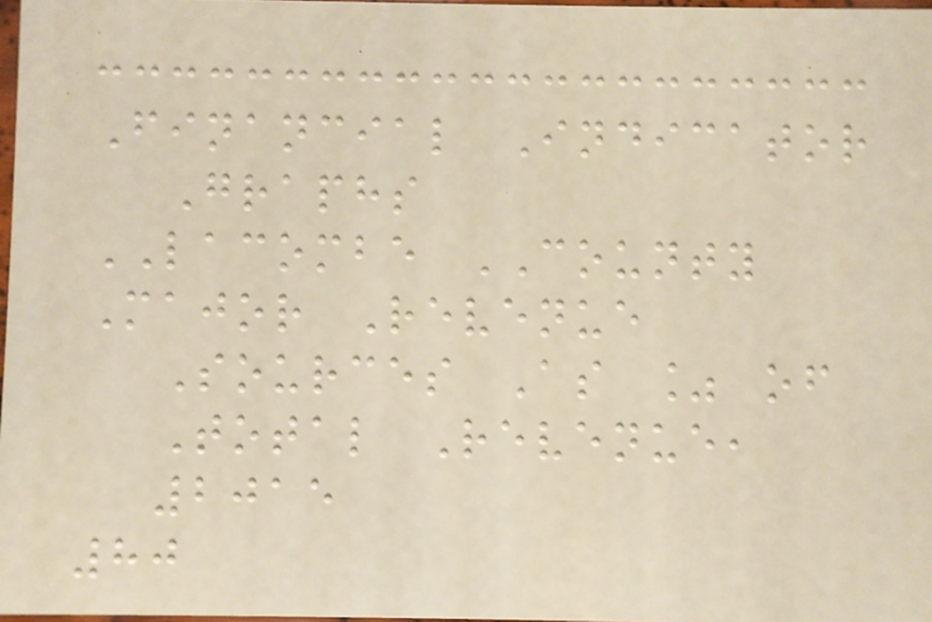Financial Indicator
Graphs
LACOMBE COUNTY
Major Revenue
Sources As % of
Total Revenue,
2015
80
